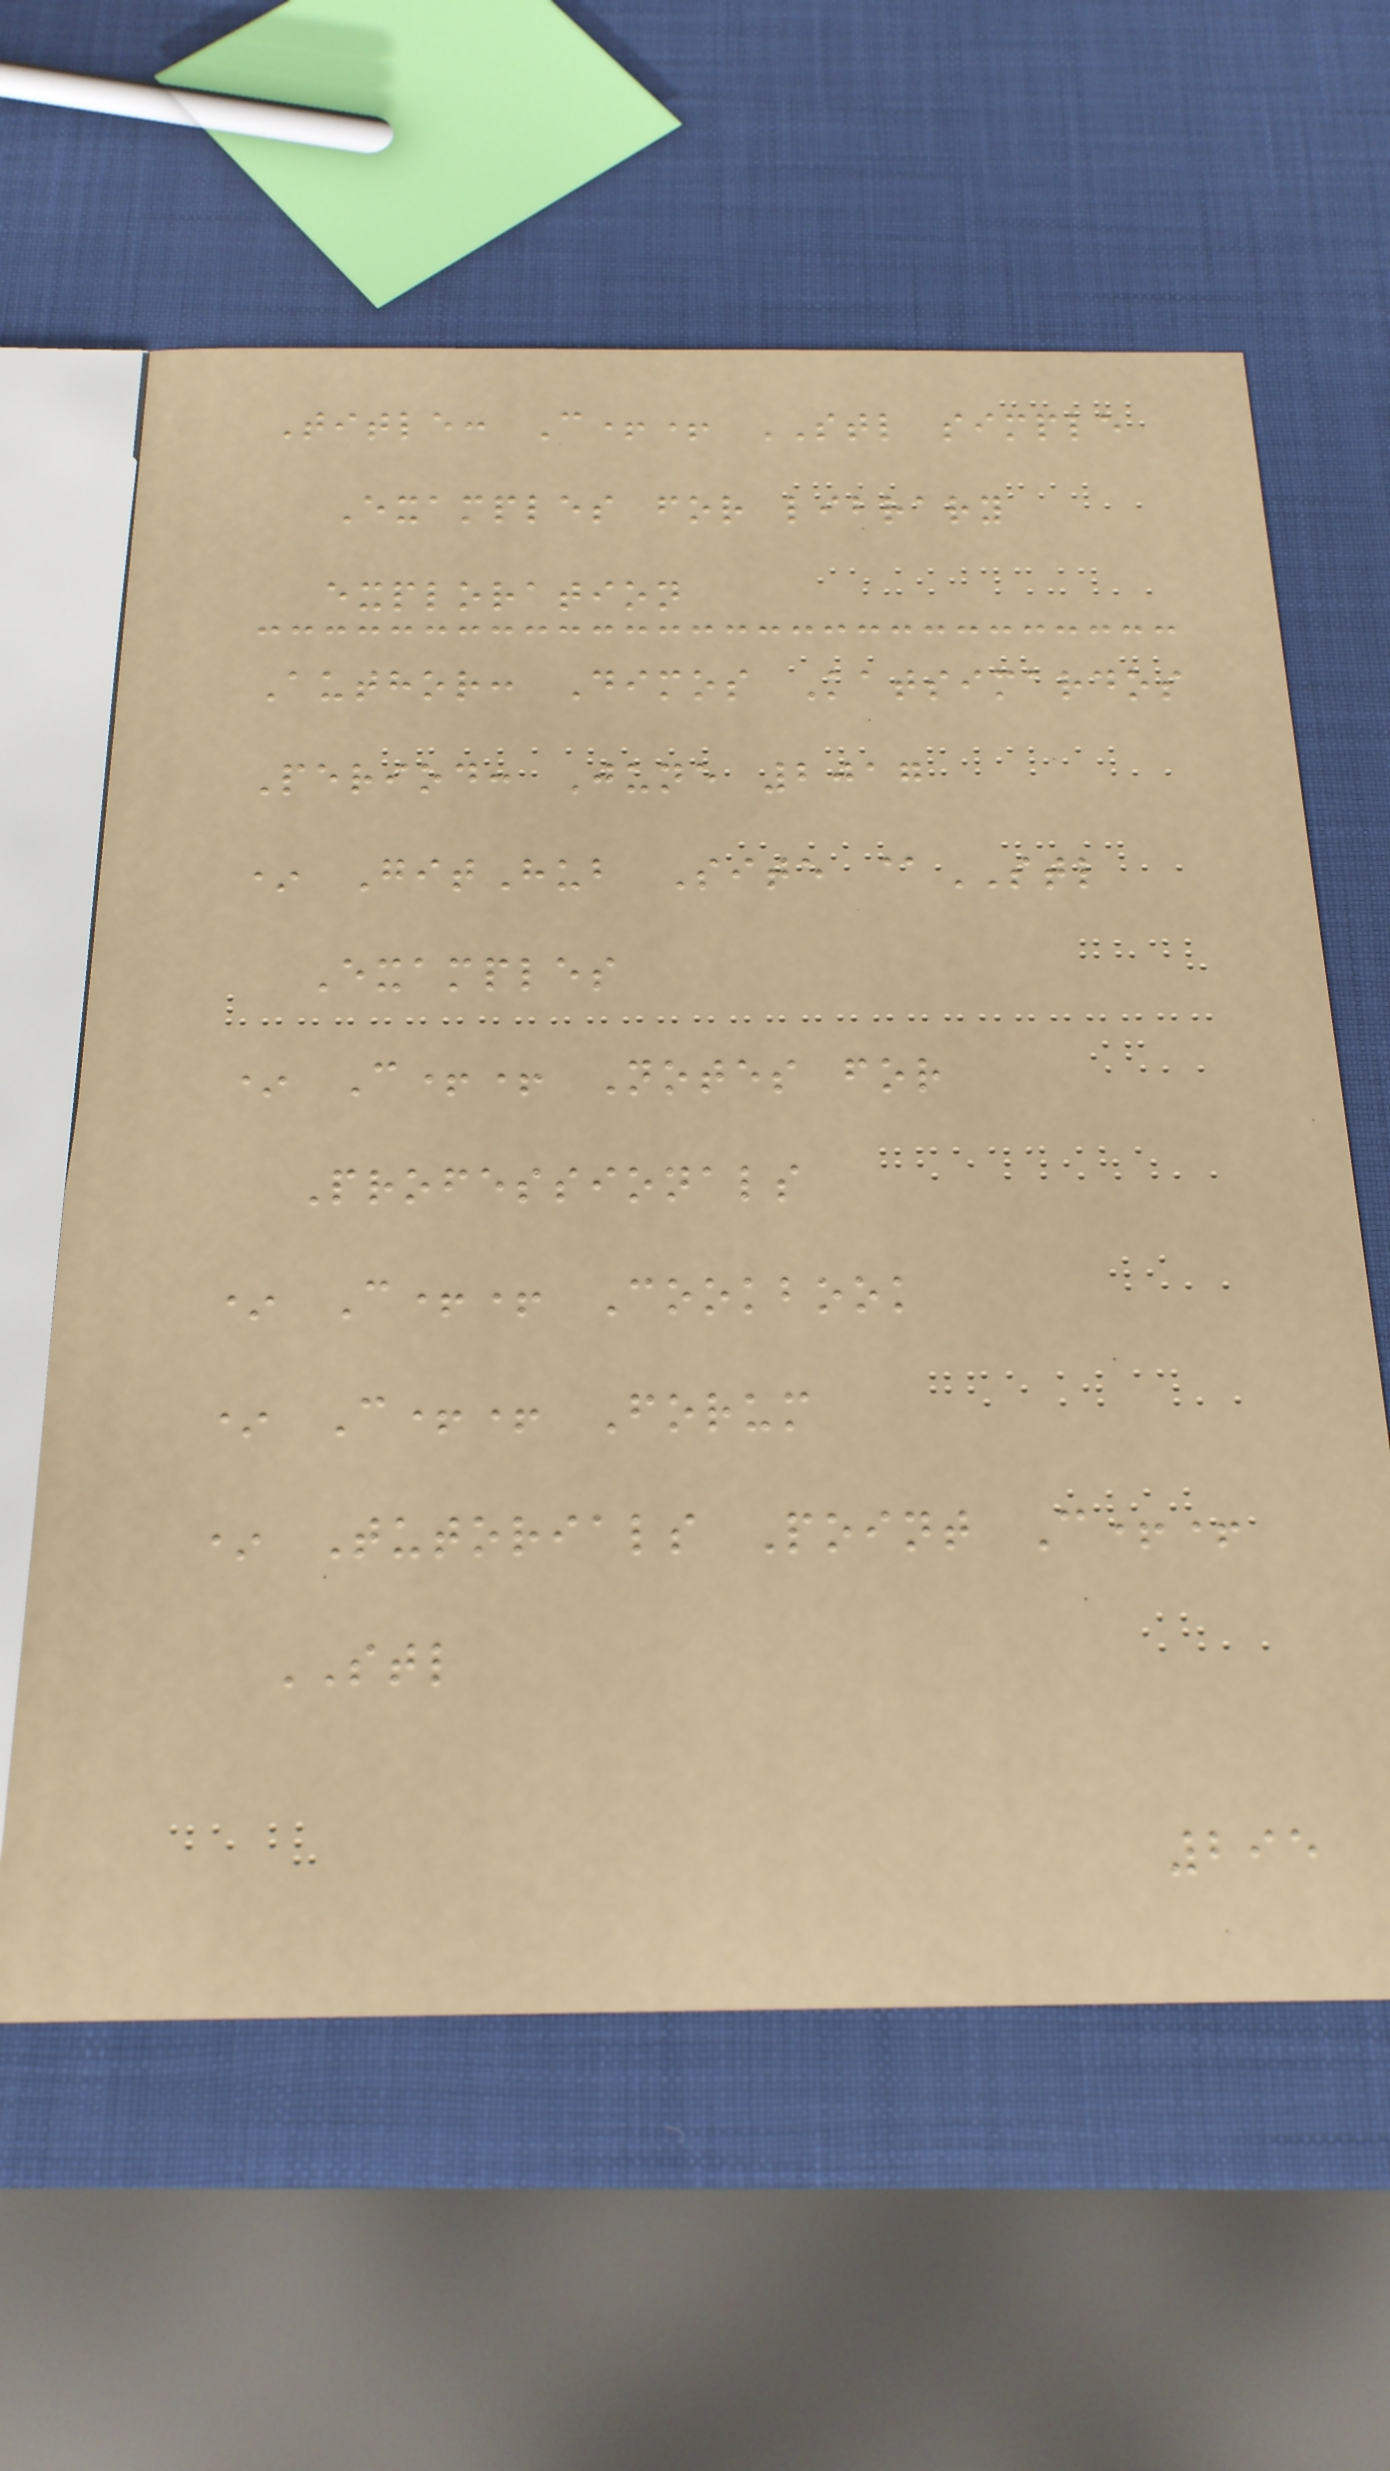Title: C++ STL simple
Examples for library
exploration
Author: Dimos Katsimardos
Period: June 2017
* GitHub Site @STL
Examples
* C++ Notes for
Professionals
* C++ Cookbook
* C++ Forum
* Tutorials Point C++
STL
295
